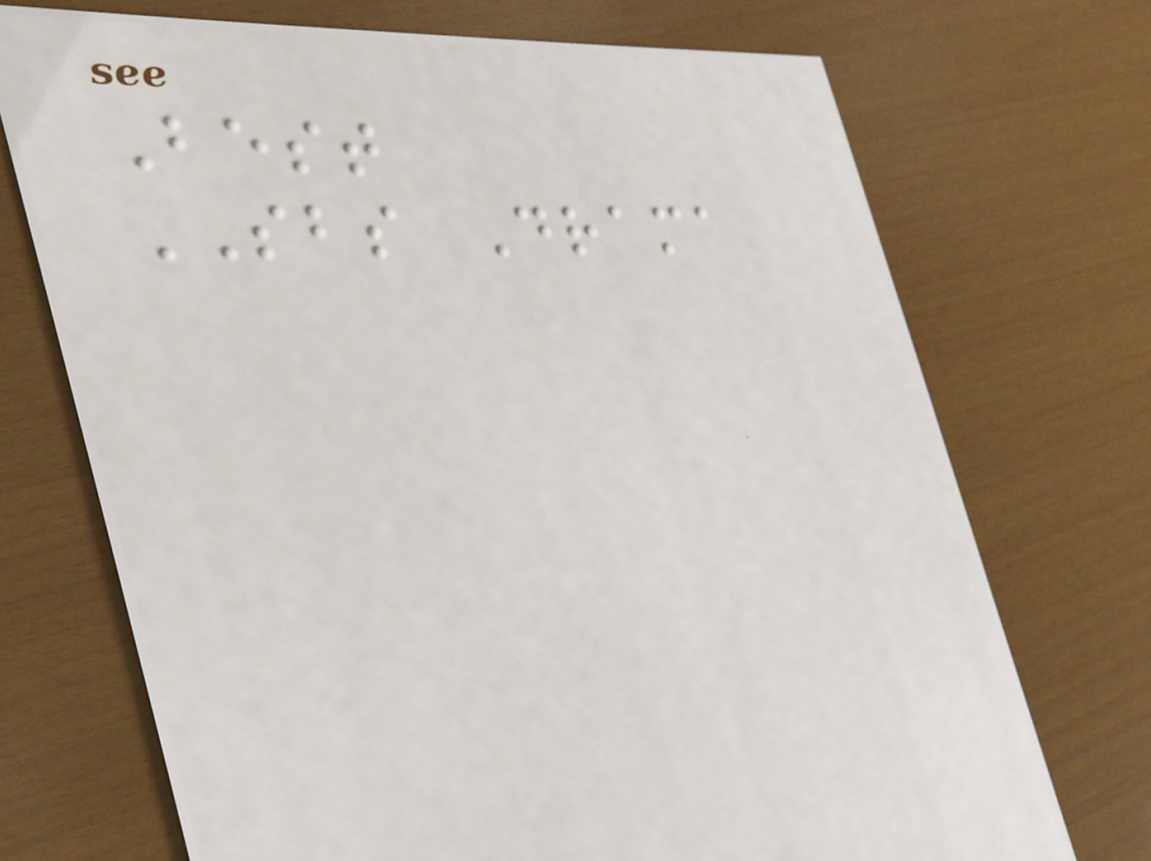Best
SBS Drama
